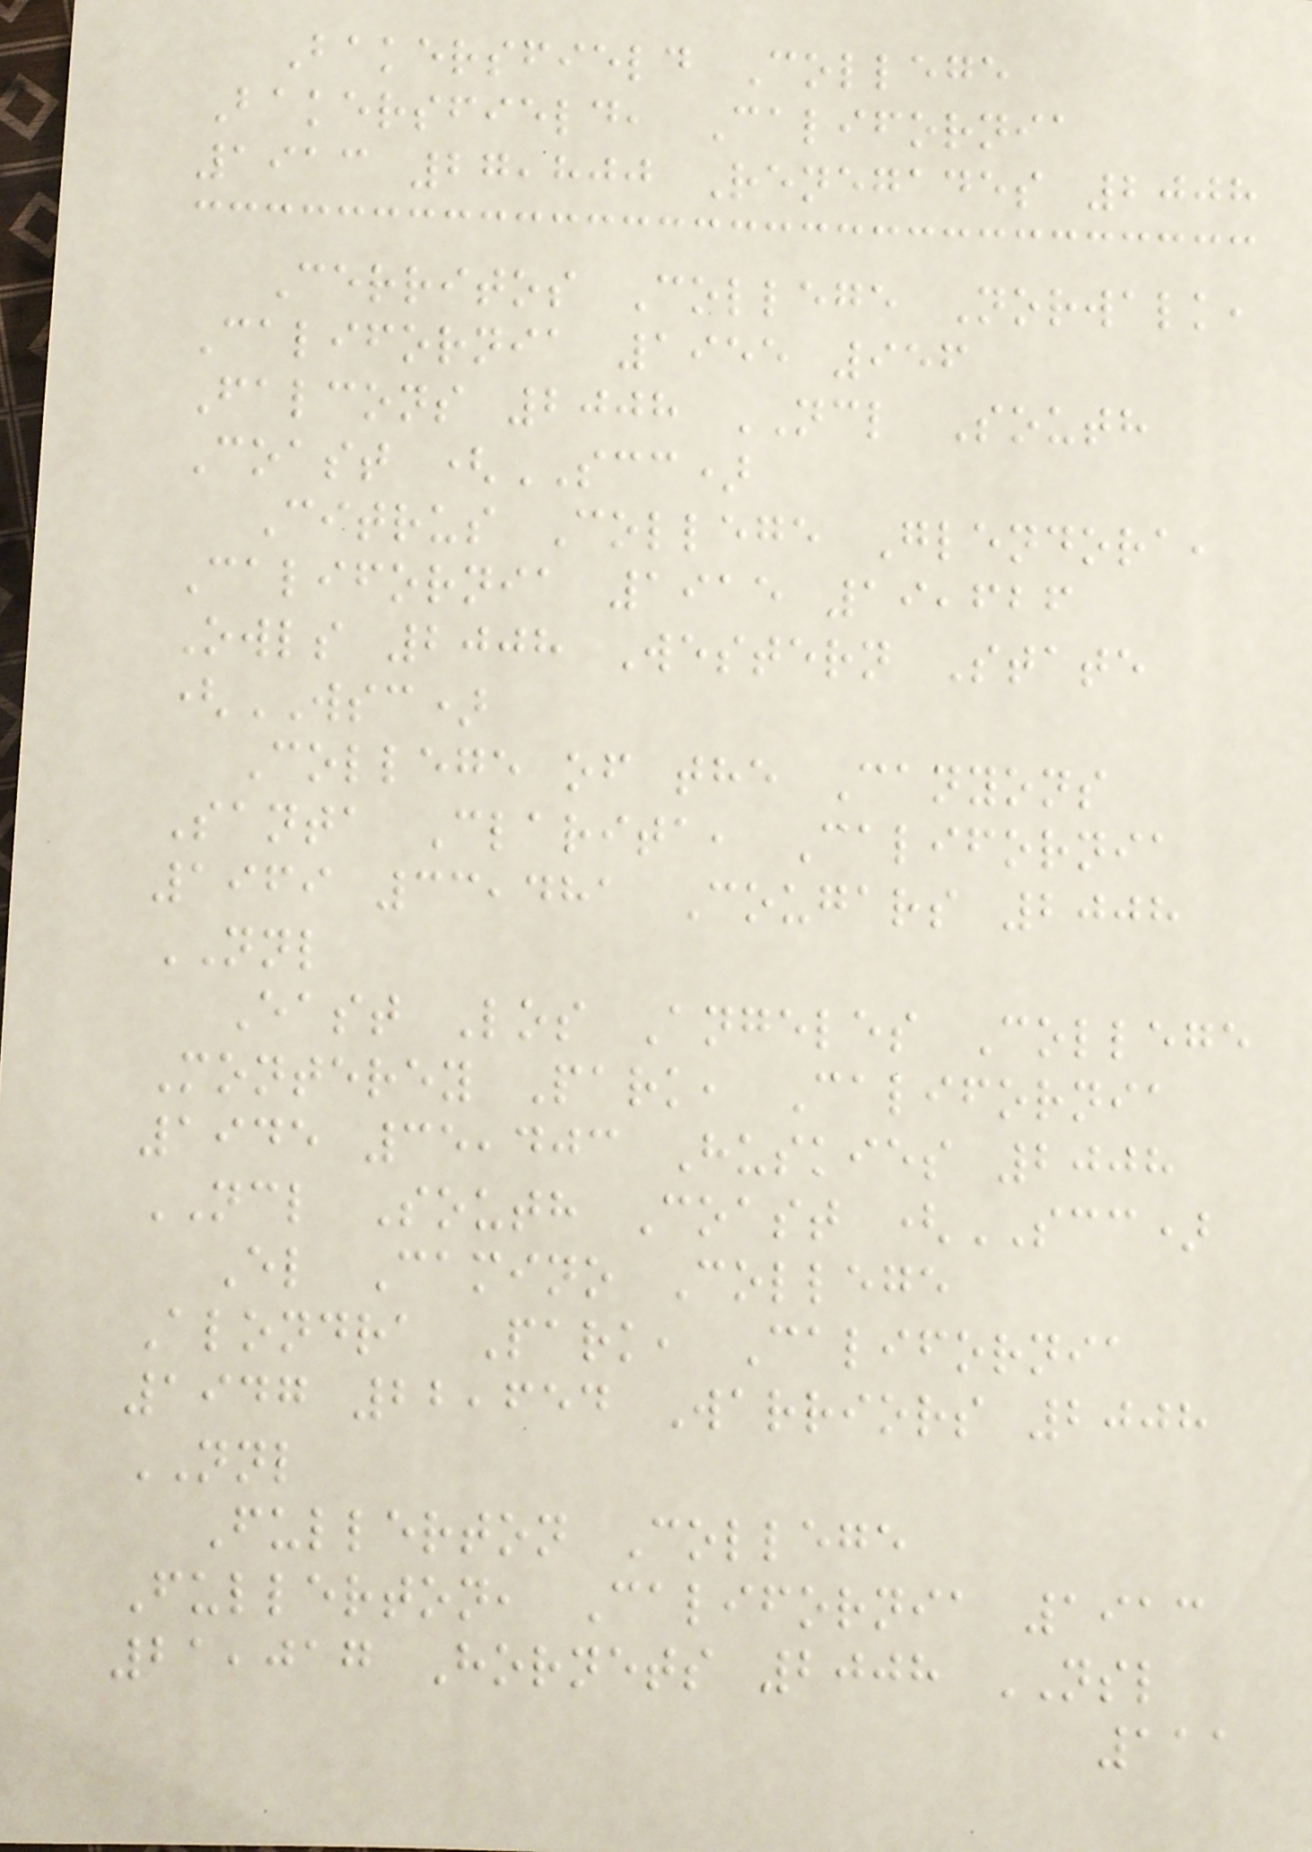Bakersfield College
Bakersfield, California
1913 27,800 Renegades 2008
Cerritos College Norwalk,
California 1955 956
Falcons 2008 NCL South
Coast (SCC)
Citrus College Glendora,
California 1915 19,626
Owls 2008 Western State
(WSC)
College of the Canyons
Santa Clarita, California
1969 33,481 Cougars 2008
NNL
East Los Angeles College
Monterey Park, California
1945 35,403 Huskies 2008
NCL South Coast (SCC)
El Camino College
Alondra Park, California
1947 22,654 Warriors 2008
NNL
Fullerton College
Fullerton, California 1913
21,017 Hornets 2008 NSL
111
